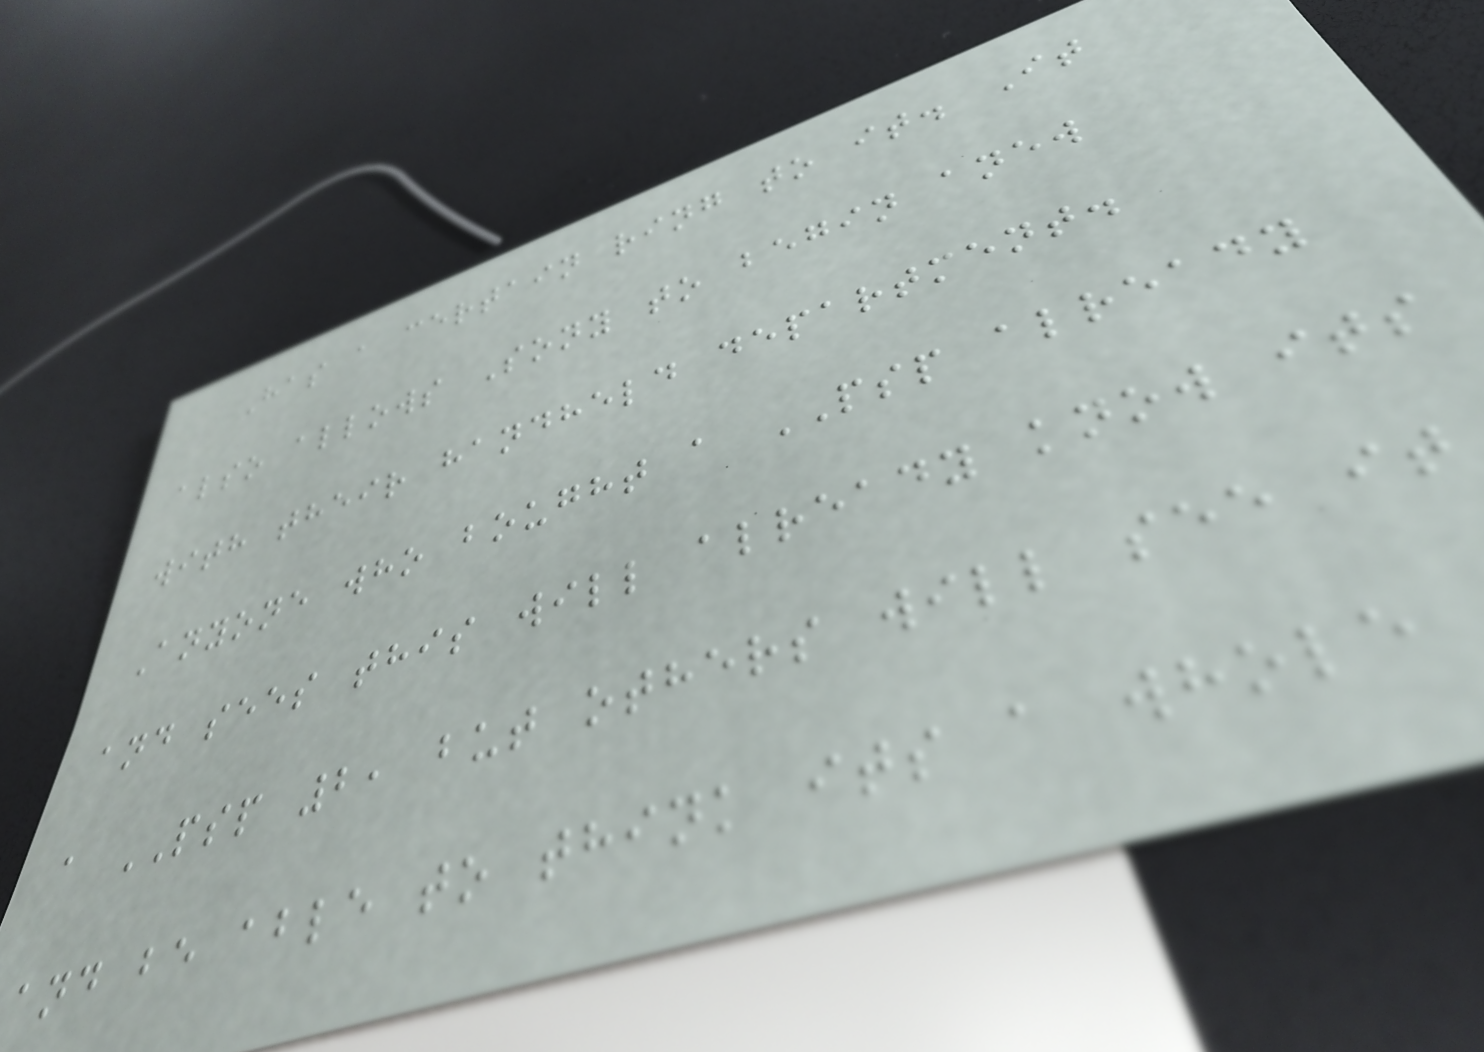Has a certain ring to it. It
also allows Sony to begin anew
with their handheld department.
Anyone who bought a PSP already
and sees this will already know its
a PSP 2, but others will see it
and be able to think its a whole
